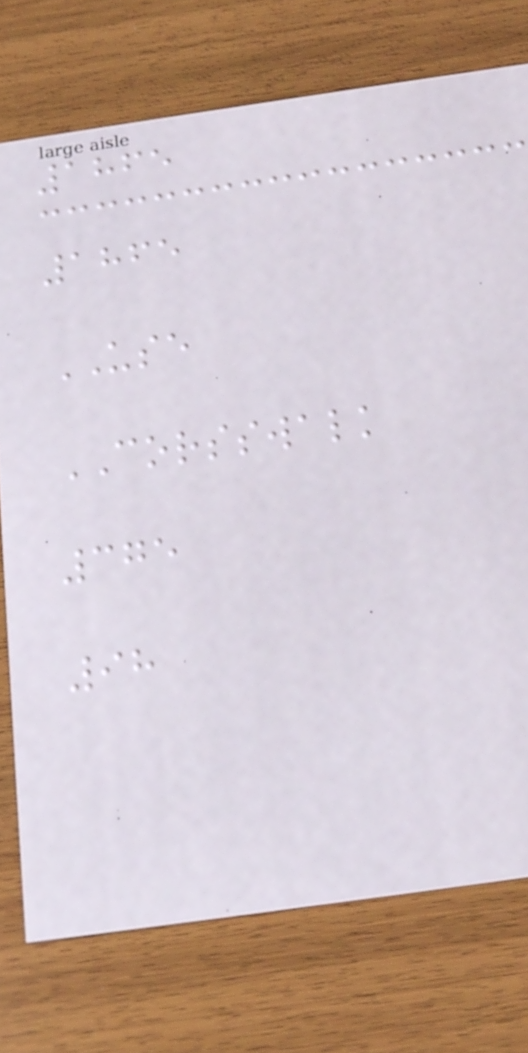1865
1865
USE
CORSSWALK
375
98
